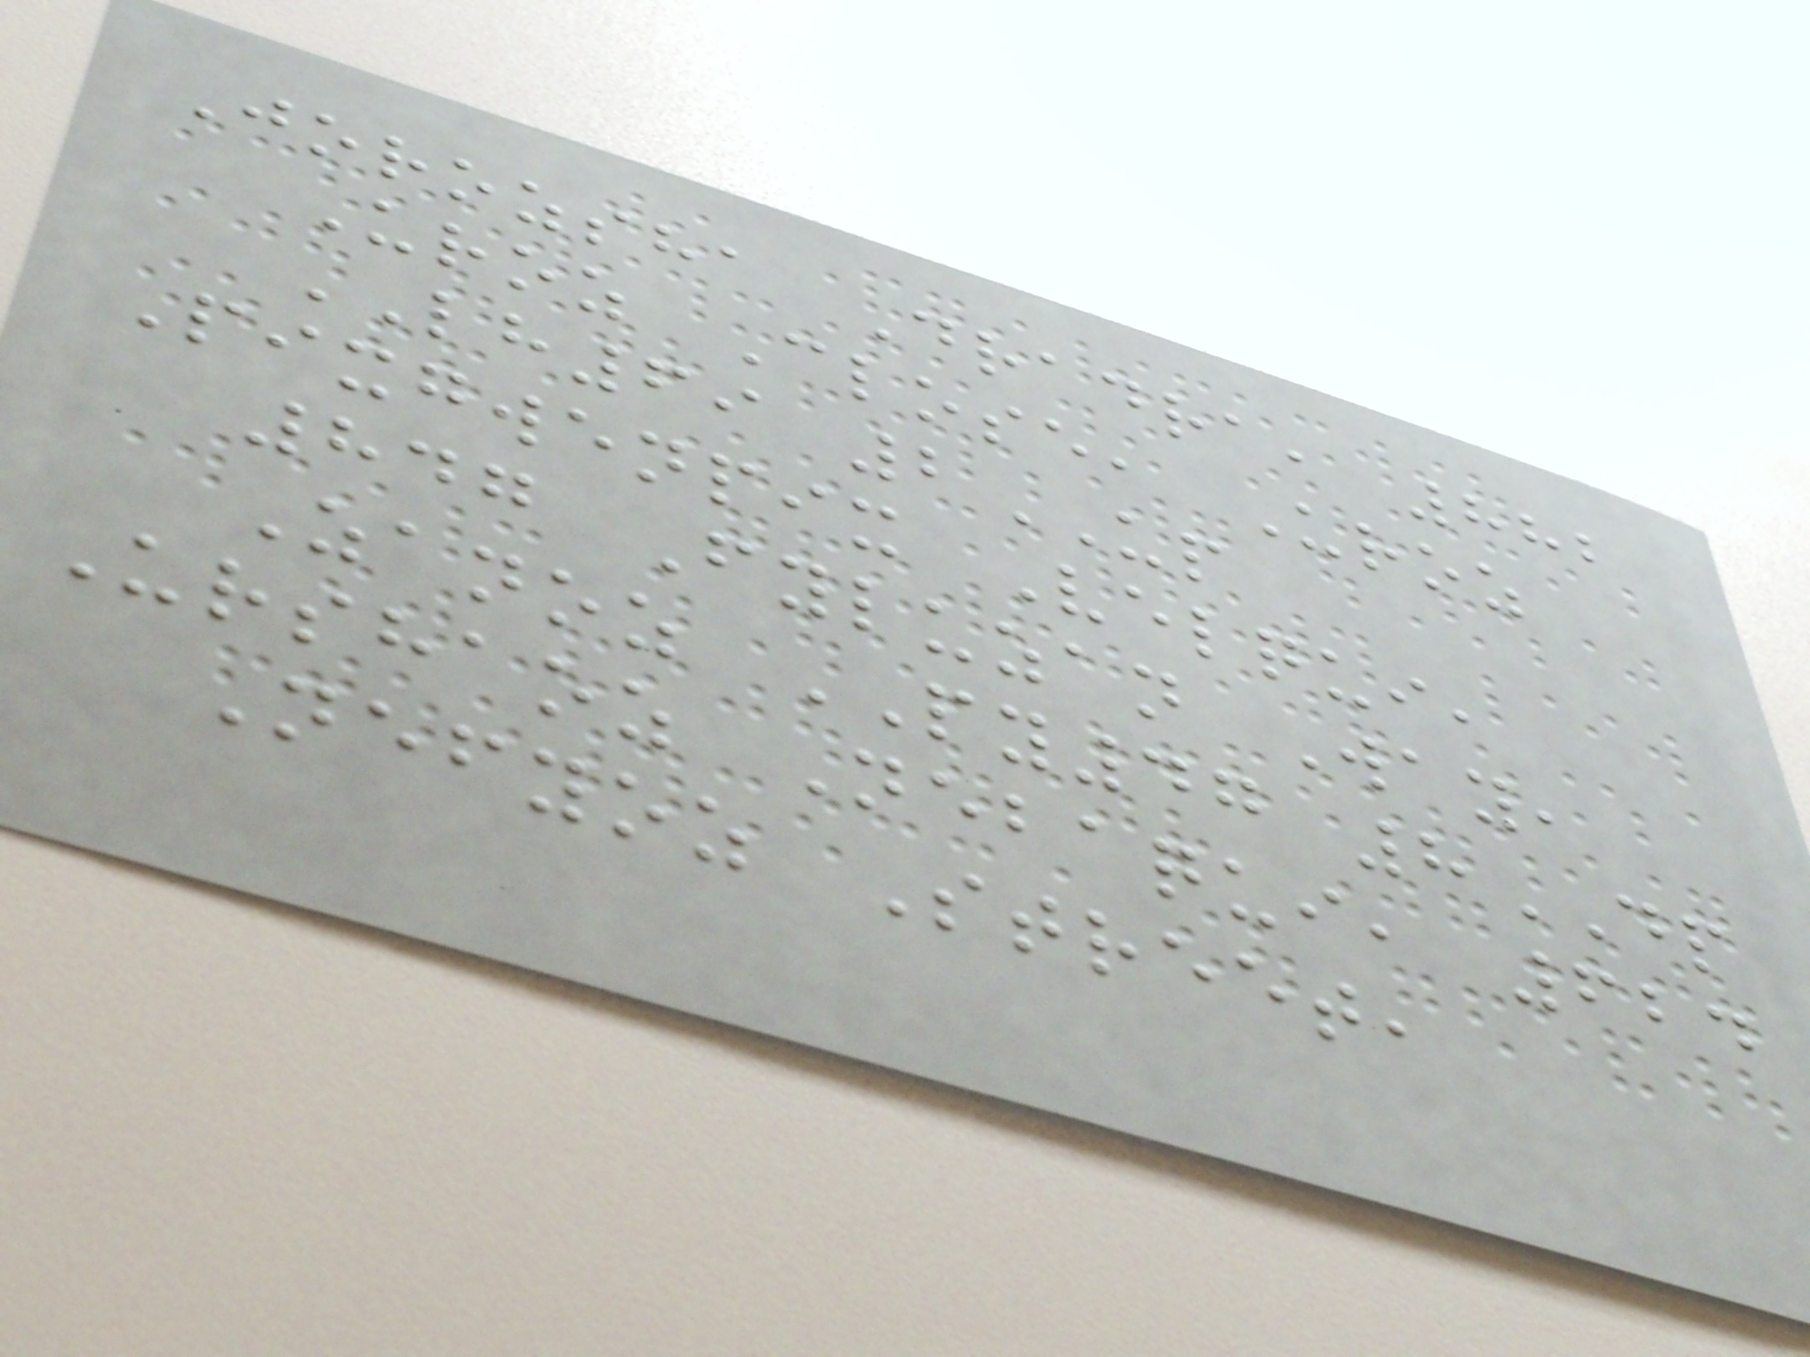Jorozsha Dradra, 882
Uroz Close, Uroz
LH69 2UP
Pixgwenpix Velqui,
847 Fyluzan Way,
Zanoz PY47 8DP
Urshaoz Nebaqui, 624
Nefyoz Street,
